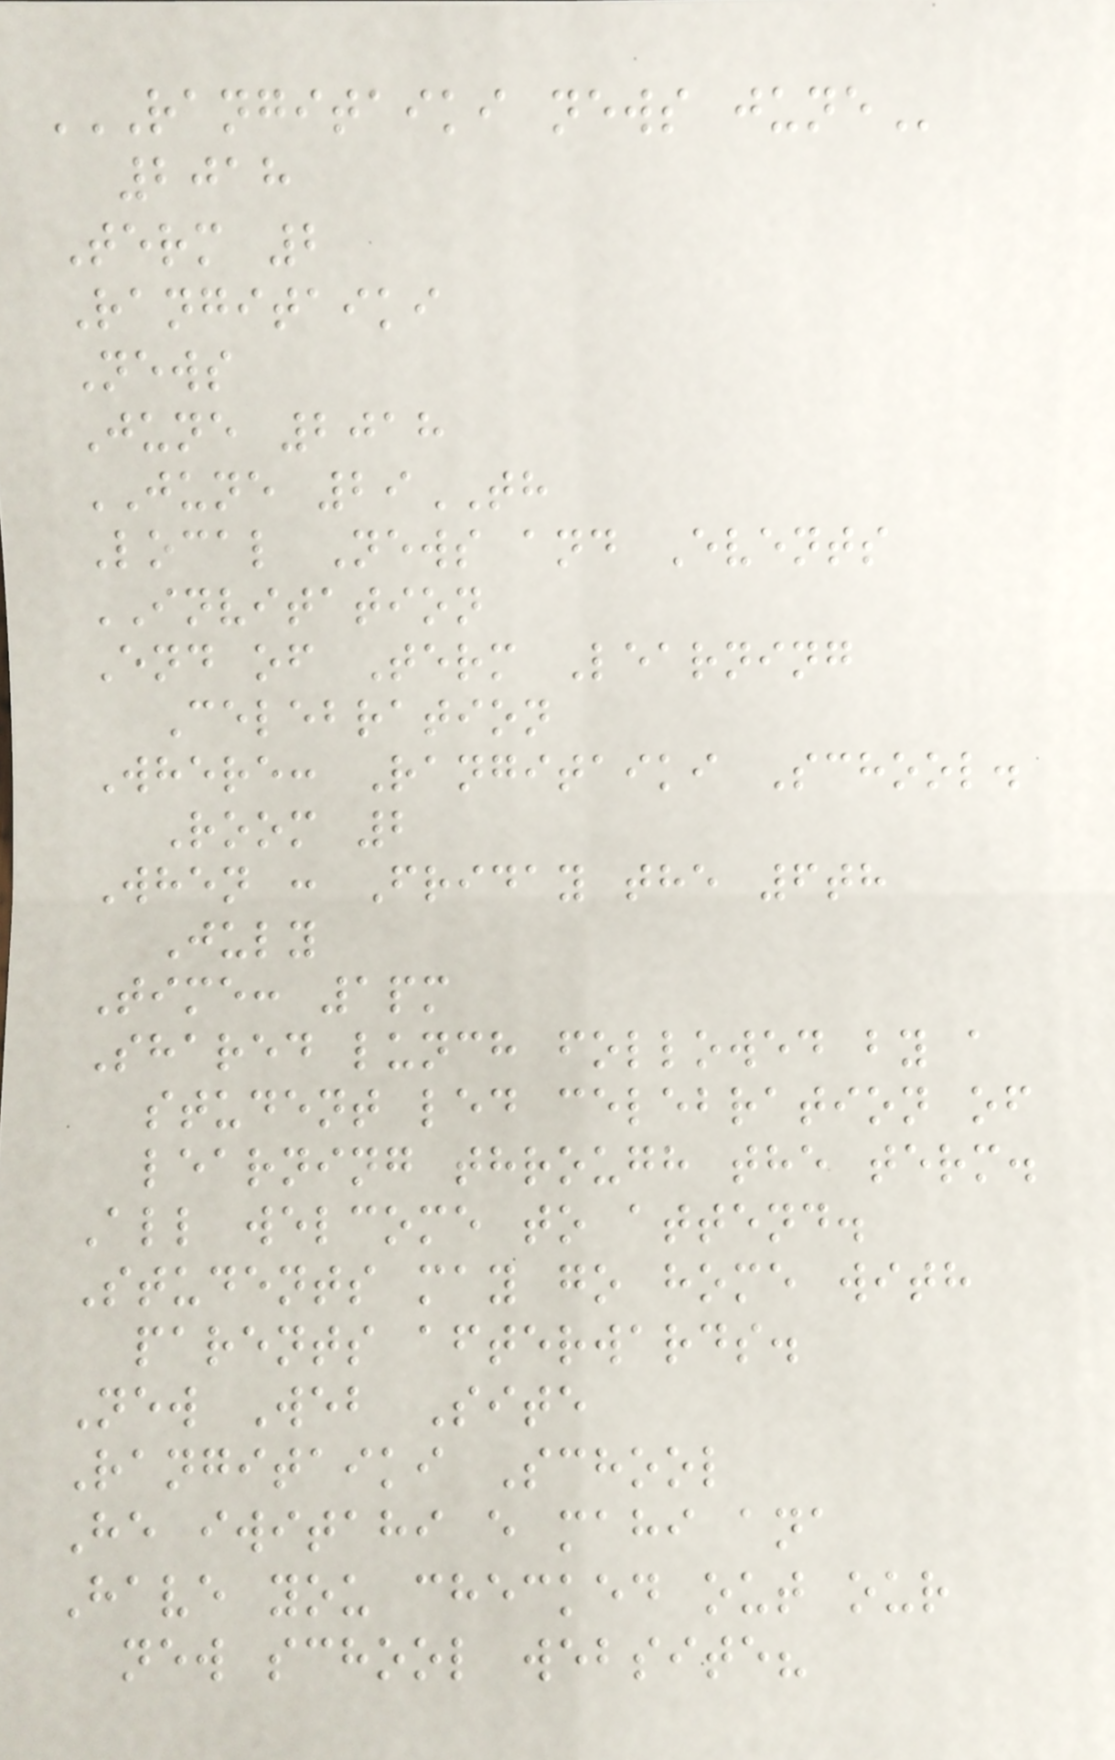RANGITAIKI NEWS JUNE
2018
Term 2
Rangitaiki
News
June 2018
JUNE 29TH
Local News and Events
INVITATION
End of Term Learning
Celebration
Where: Rangitaiki School.
Room 2
When : Friday the 6th
July
Time: 1pm
Shared lunch followed by a
student led celebration of
learning through the term.
All welcome to attend.
Students may go home with
parents afterwards.
New Web Site
Rangitaiki School
He iwitahi e mahi ana
Have you checked out our
new school website?
